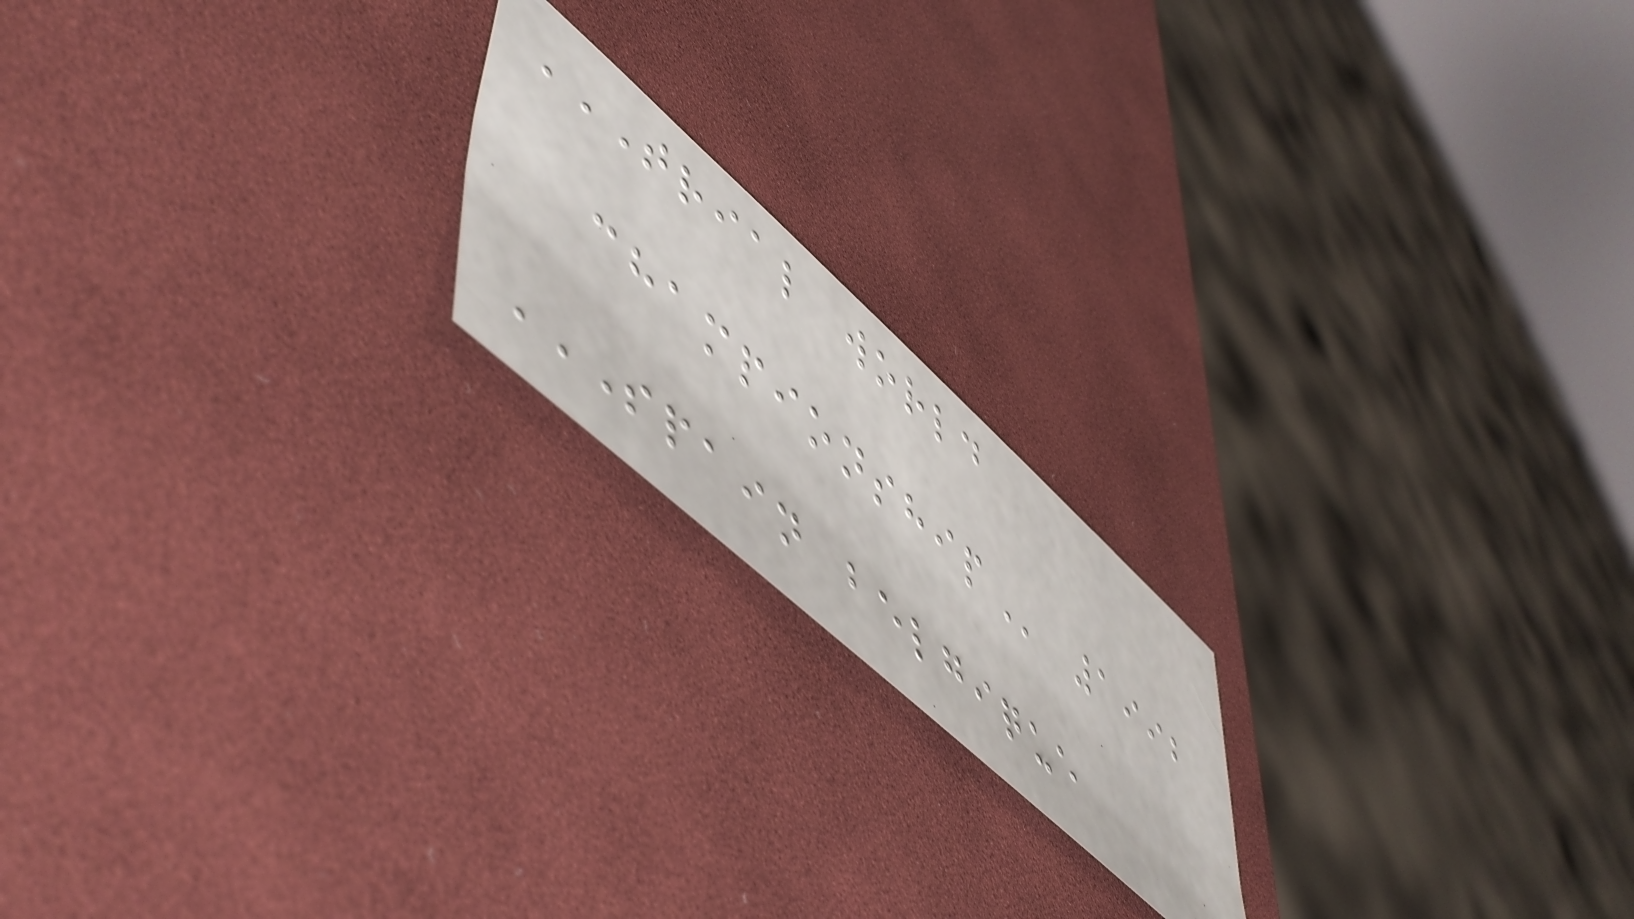TRIAL WORLD
CHAMPIONSHIP 1992
SPAIN BELGIQUE
